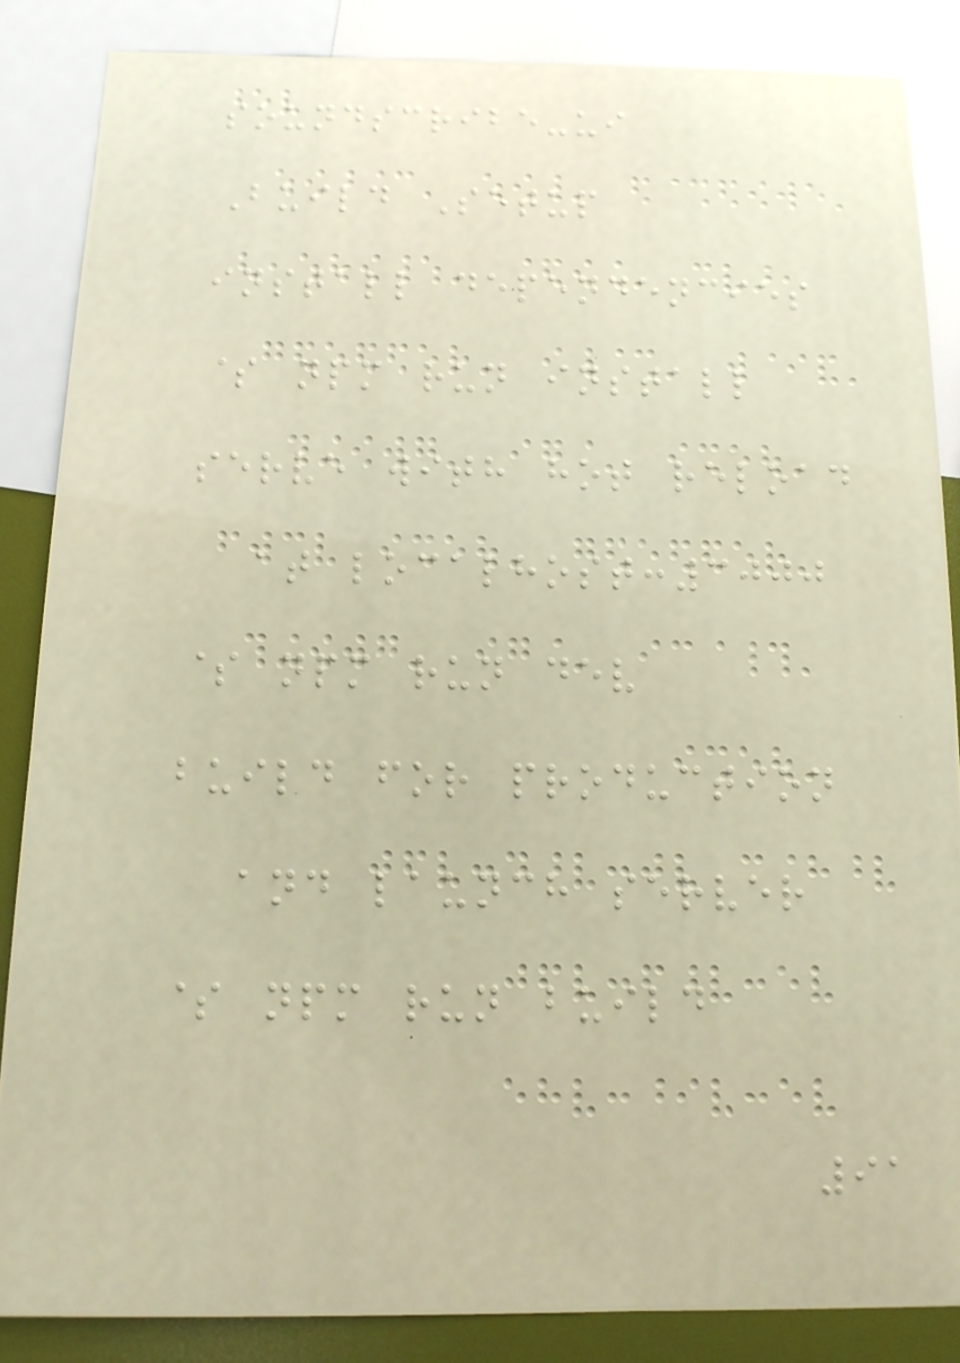soundscribe-ui
Build Setup
install dependencies
$ npm run install
serve with hot reload
at localhost:3000
$ npm run dev
build for production
and launch server
$ npm run build
91
